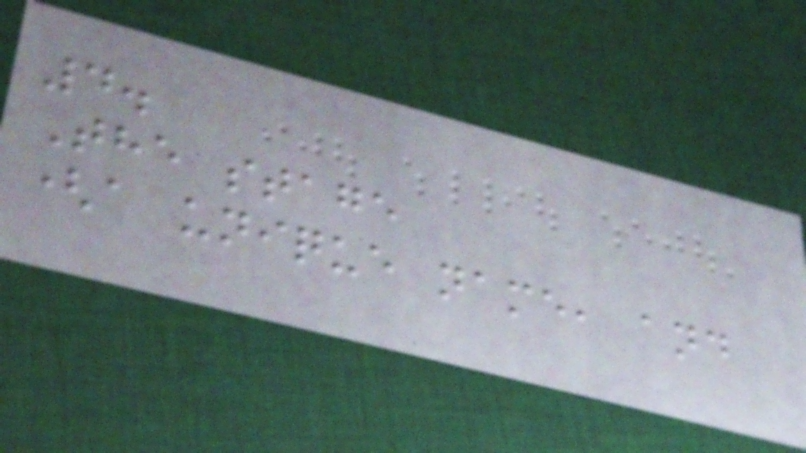4.
The stage
(a unique name, and
